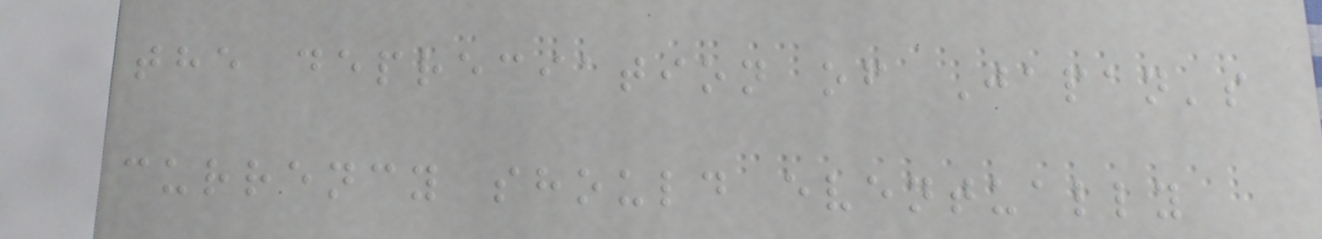the depreciation of Japan's
currency should eventually
